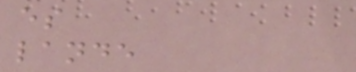es
lande
